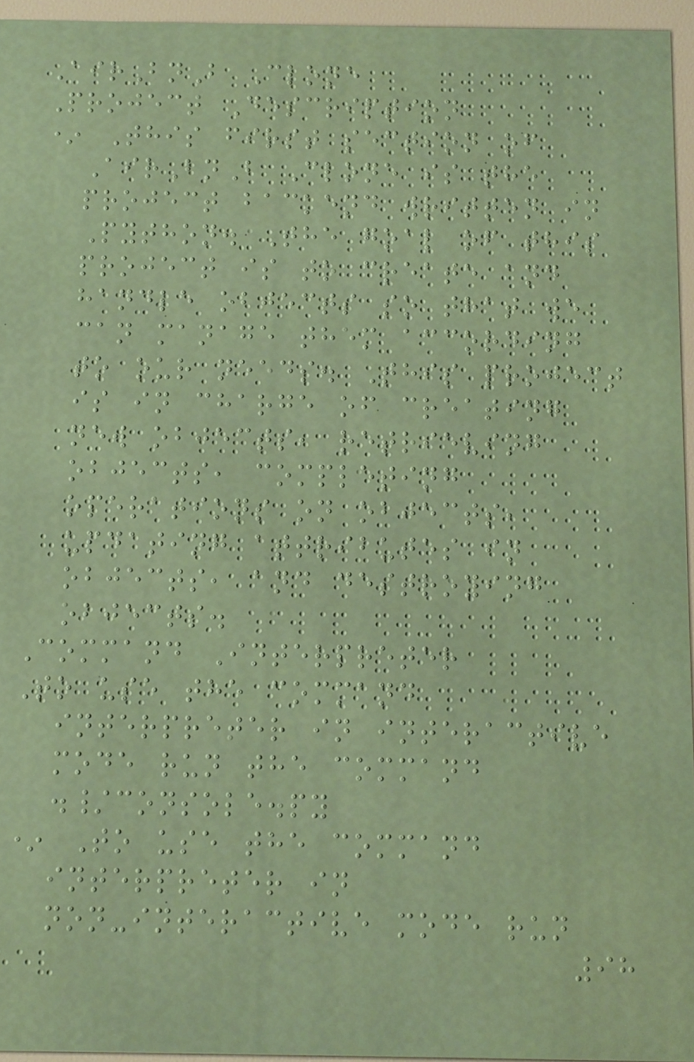AirBnB Clone
Project Description
* This first section of
AirBnB Clone is the
project backend written in
Python. The goal of this
project is to create and
handle objects so that we
can manage them according
to our needs. This project
is in charge of creating
new objects, retrieving
objects, completing
operations on objects,
updating attributes in
objects, and destroying
objects.
Command Interpreter
To use the command
interpreter in interactive
mode run the command
./console.py
* To use the command
interpreter in
non-interactive mode run
98
